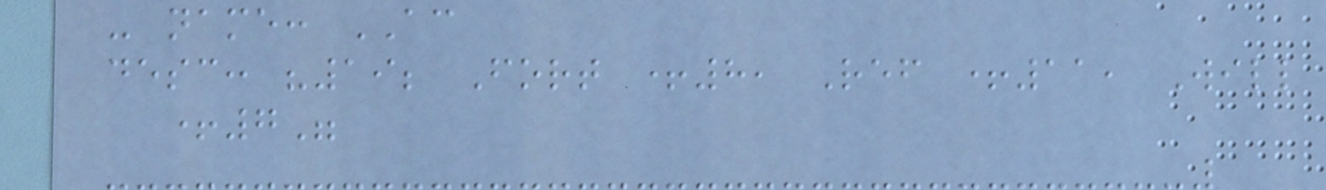- name: AC
desc: "19; Fort +8, Ref +11, Will
+7"
